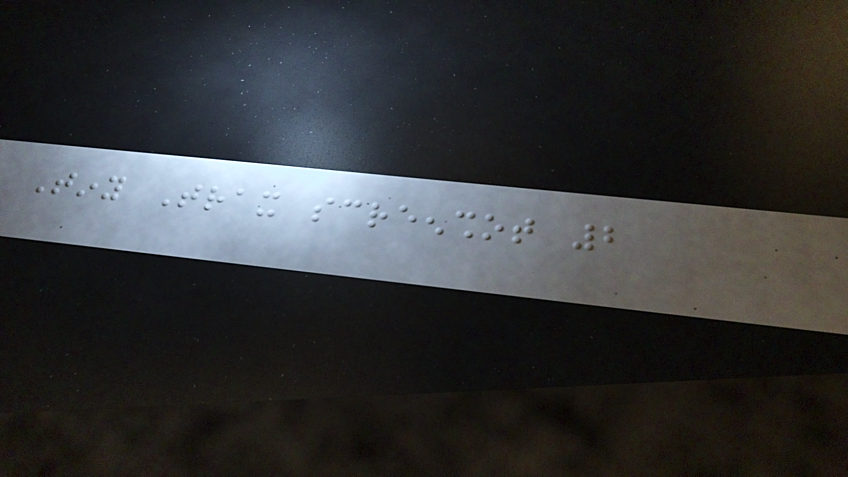Tiny Trax screenshot 2
